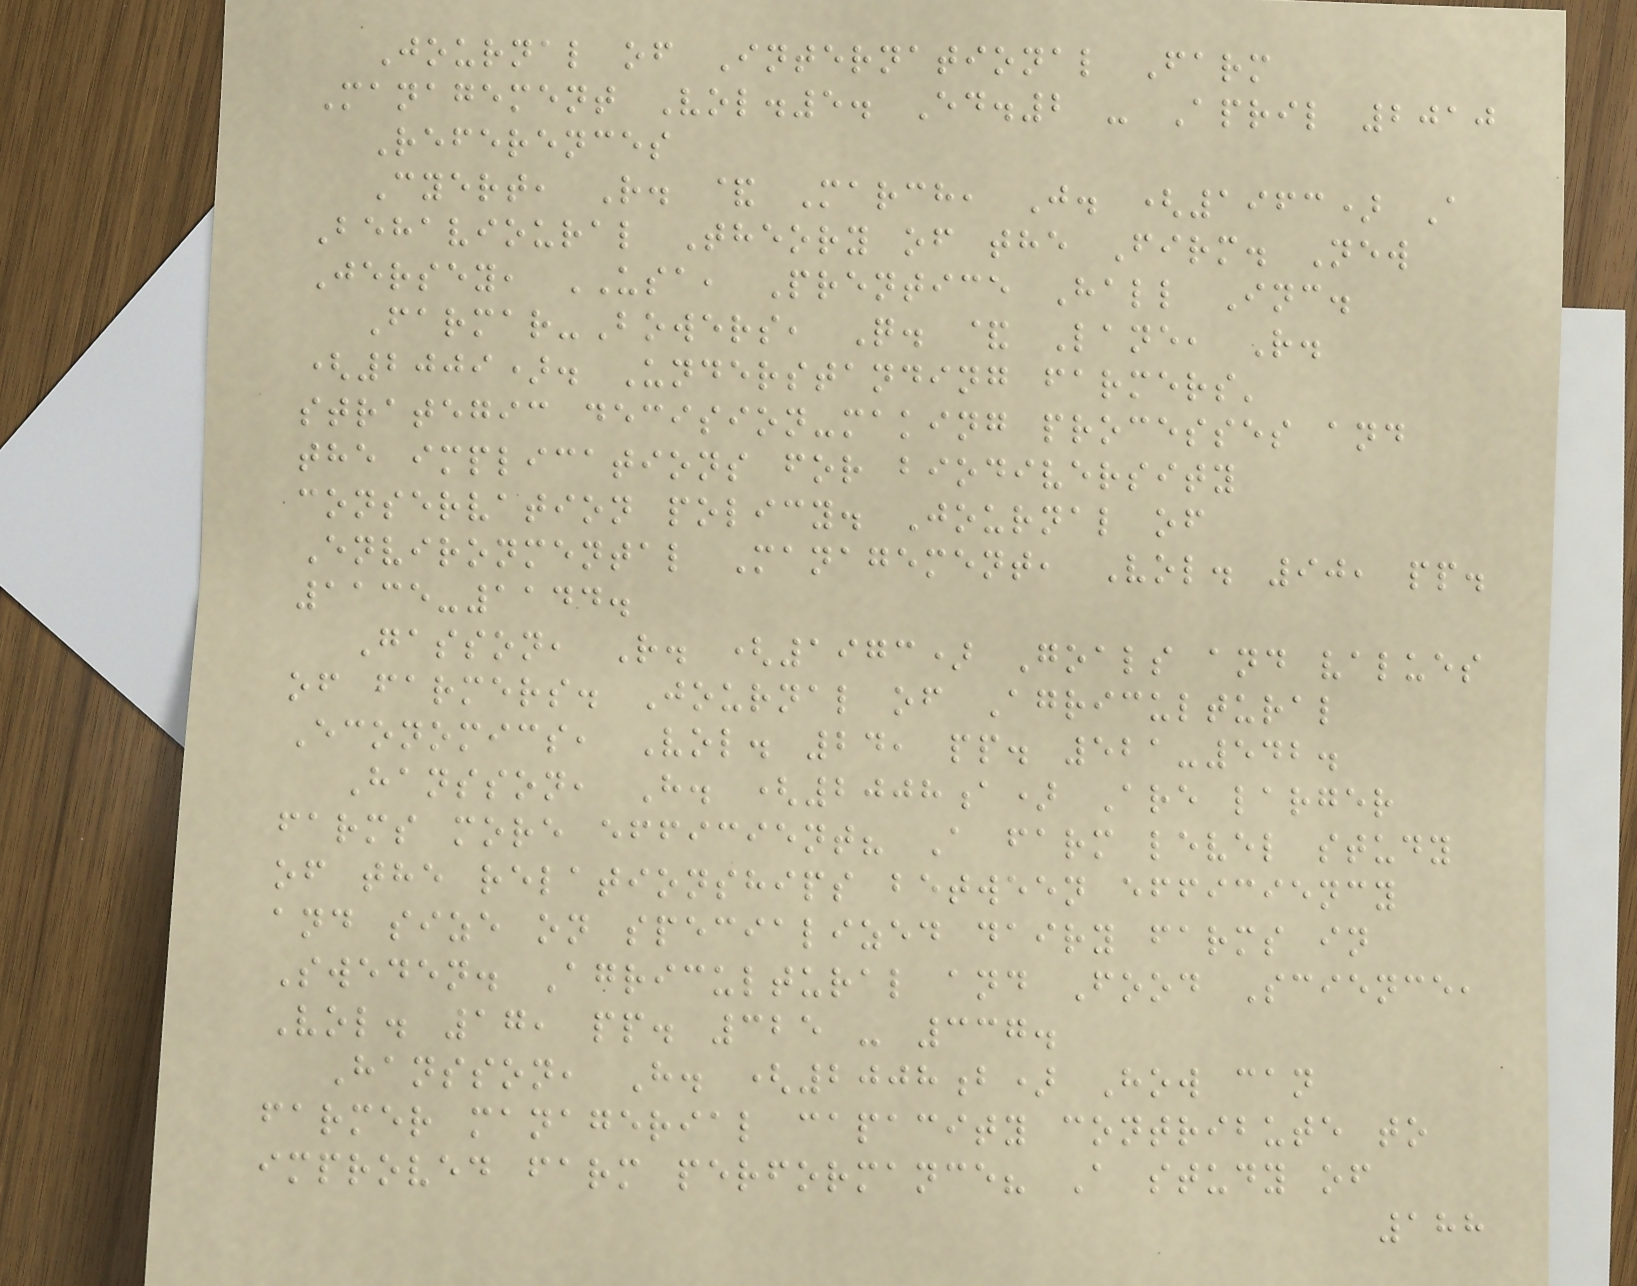Journal of International Farm
Management Vol.5. Ed.2 - April 2010
References
Cyert, R. & March, J. (1963) A
Behavioural Theory of the Firm. New
Jersey, USA, Prentice Hall Inc.
Farmar-Bowers, Q. & Lane, R.
(2009). Understanding farmers'
strategic decision-making processes and
the implications for biodiversity
conservation policy. Journal of
Environmental Management, Vol. 90, pp.
1135-1144.
Gasson, R. (1973) Goals and values
of farmers. Journal of Agricultural
Economics, Vol. 24, pp. 521-542.
Hansson, H. (2008a) Are larger
farms more efficient? A farm level study
of the relationships between efficiency
and size on specialized dairy farms in
Sweden. Agricultural and Food Science,
Vol. 17, pp. 325 - 337.
Hansson, H. (2008b) How can
farmer managerial capacity contribute to
improved farm performance? A study of
188
